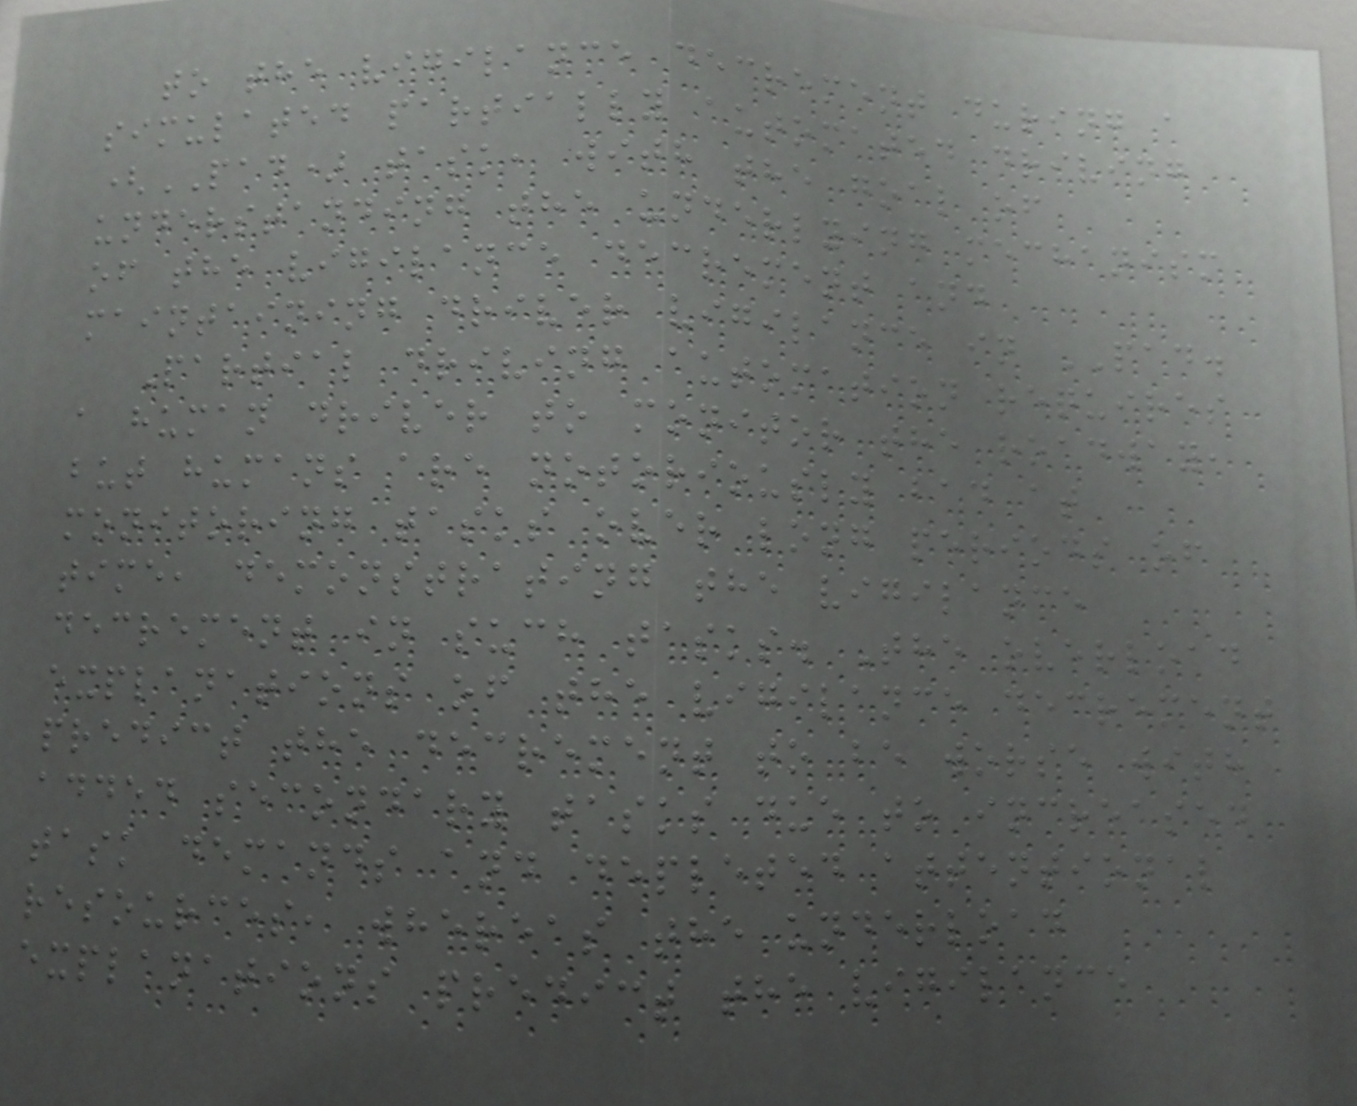to the vigilance decrement during a
simulated partially automated driving
(PAD) task, with the goal of
understanding the underlying mechanism
of the vigilance decrement and
maintaining driver vigilance in PAD.
Partial driving automation requires
a human driver to monitor the roadway,
but humans are notoriously bad at
monitoring tasks over long periods of
time, demonstrating the vigilance
decrement in such tasks. The overload
explanations of the vigilance decrement
predict the decrement to be worse with
added secondary tasks due to increased
task demands and depleted attentional
resources, whereas the underload
explanations predict the vigilance
